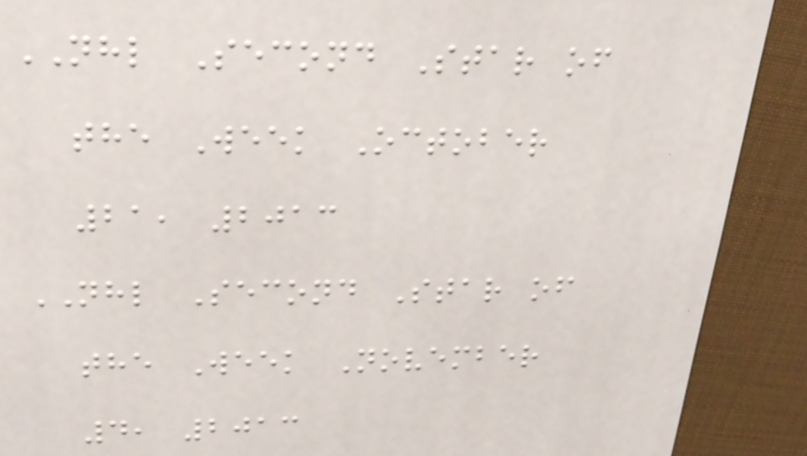NHL Second Star of
the Week October
21, 2013
NHL Second Star of
the Week November
4, 2013
